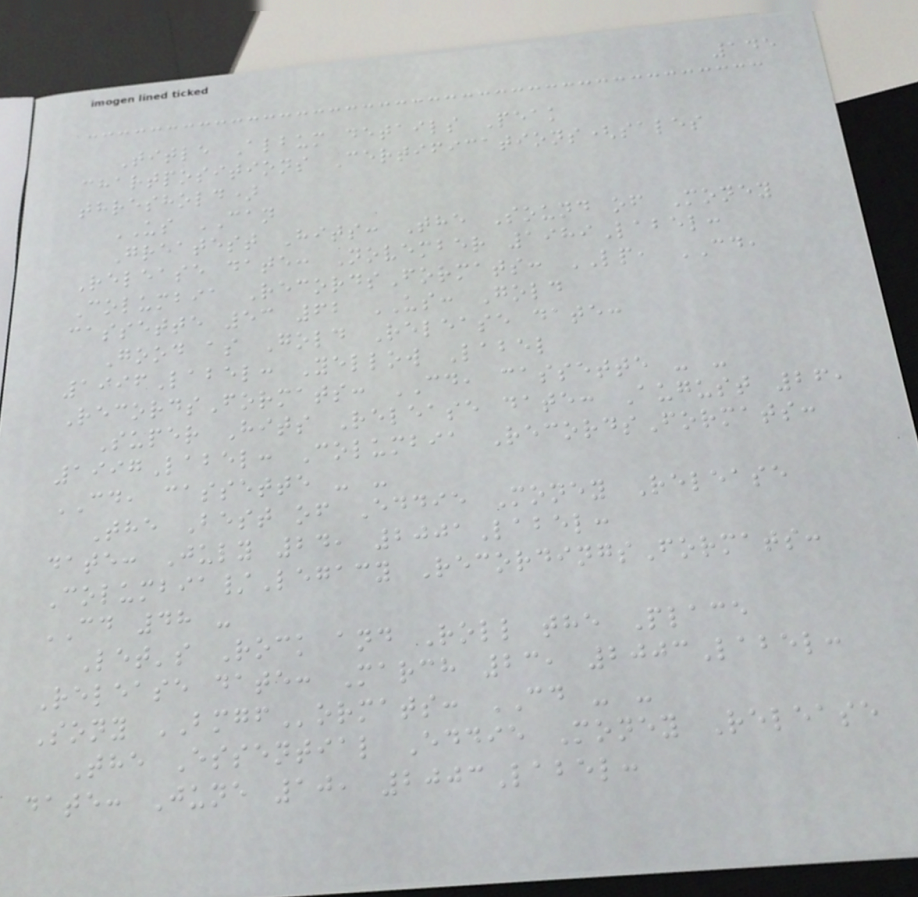145
Title Album details Peak
chartpositions Certifications(sales
threshold)
US CAN
Greatest Hits: The Sound of Money
Release date: November 1989Label:
Columbia RecordsFormats: LP, CD,
cassette 53 62 US: Gold
Good as Gold Release date:
1996Label: Yellow Label
RecordsFormats: CD, cassette - -
Super Hits Release date: August 26,
1997Label: Columbia RecordsFormats:
CD, cassette - -
The Best of Eddie Money Release
date: July 24, 2001Label:
Columbia/Legacy RecordingsFormats:
CD 48 -
Let's Rock and Roll the Place
Release date: March 23, 2003Label:
Sony BMGFormats: CD - -
The Essential Eddie Money Release
date: June 10, 2003Label:
